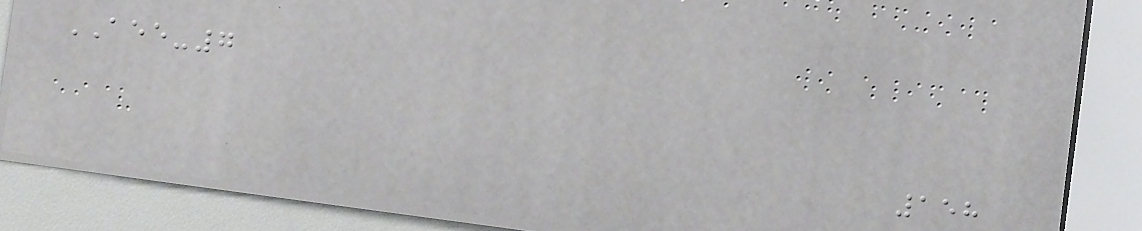AEE-7
158
